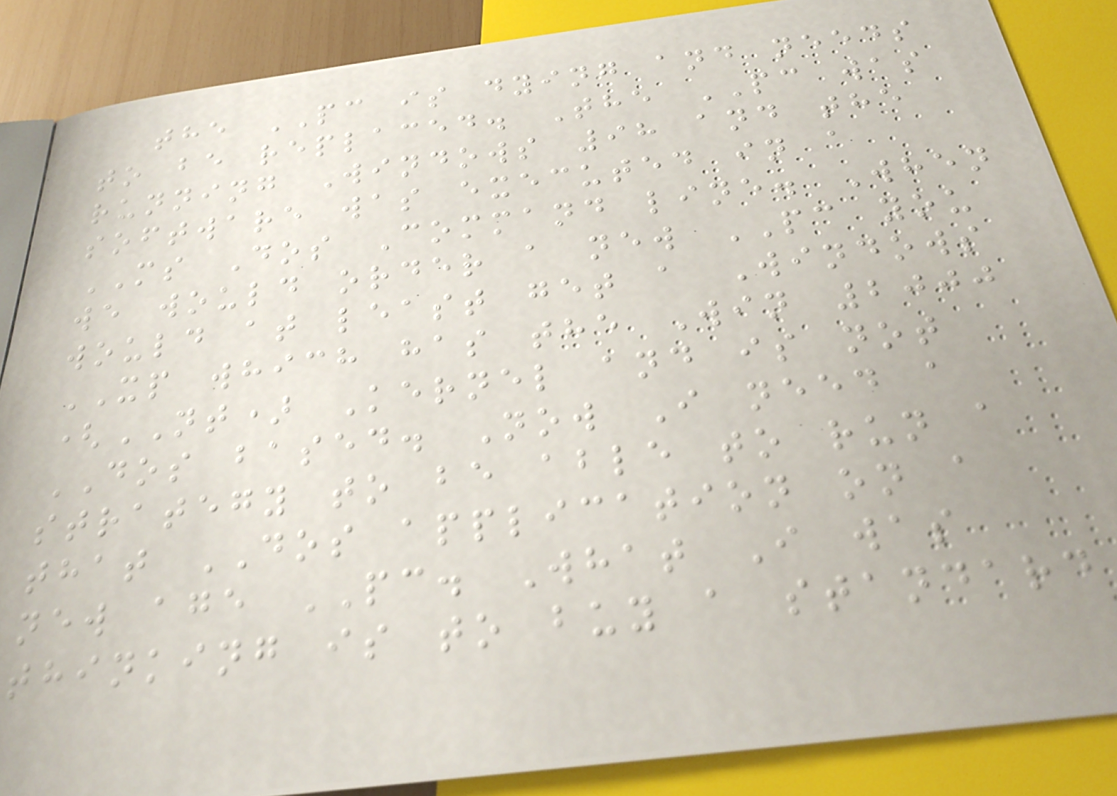the PC is dying and needs
to be replaced. The PC was
running Windows 98 and the
software was executed in a
MS Dos Command line. When
we would order a new PC you
would at least get a Windows
XP which has the Win 2000
(NT) Kernel and is not
DOS based. Now I need a
strategy to be able to run a
that DOS application on a
new age PC. What I was
thinking is to buy a standard
